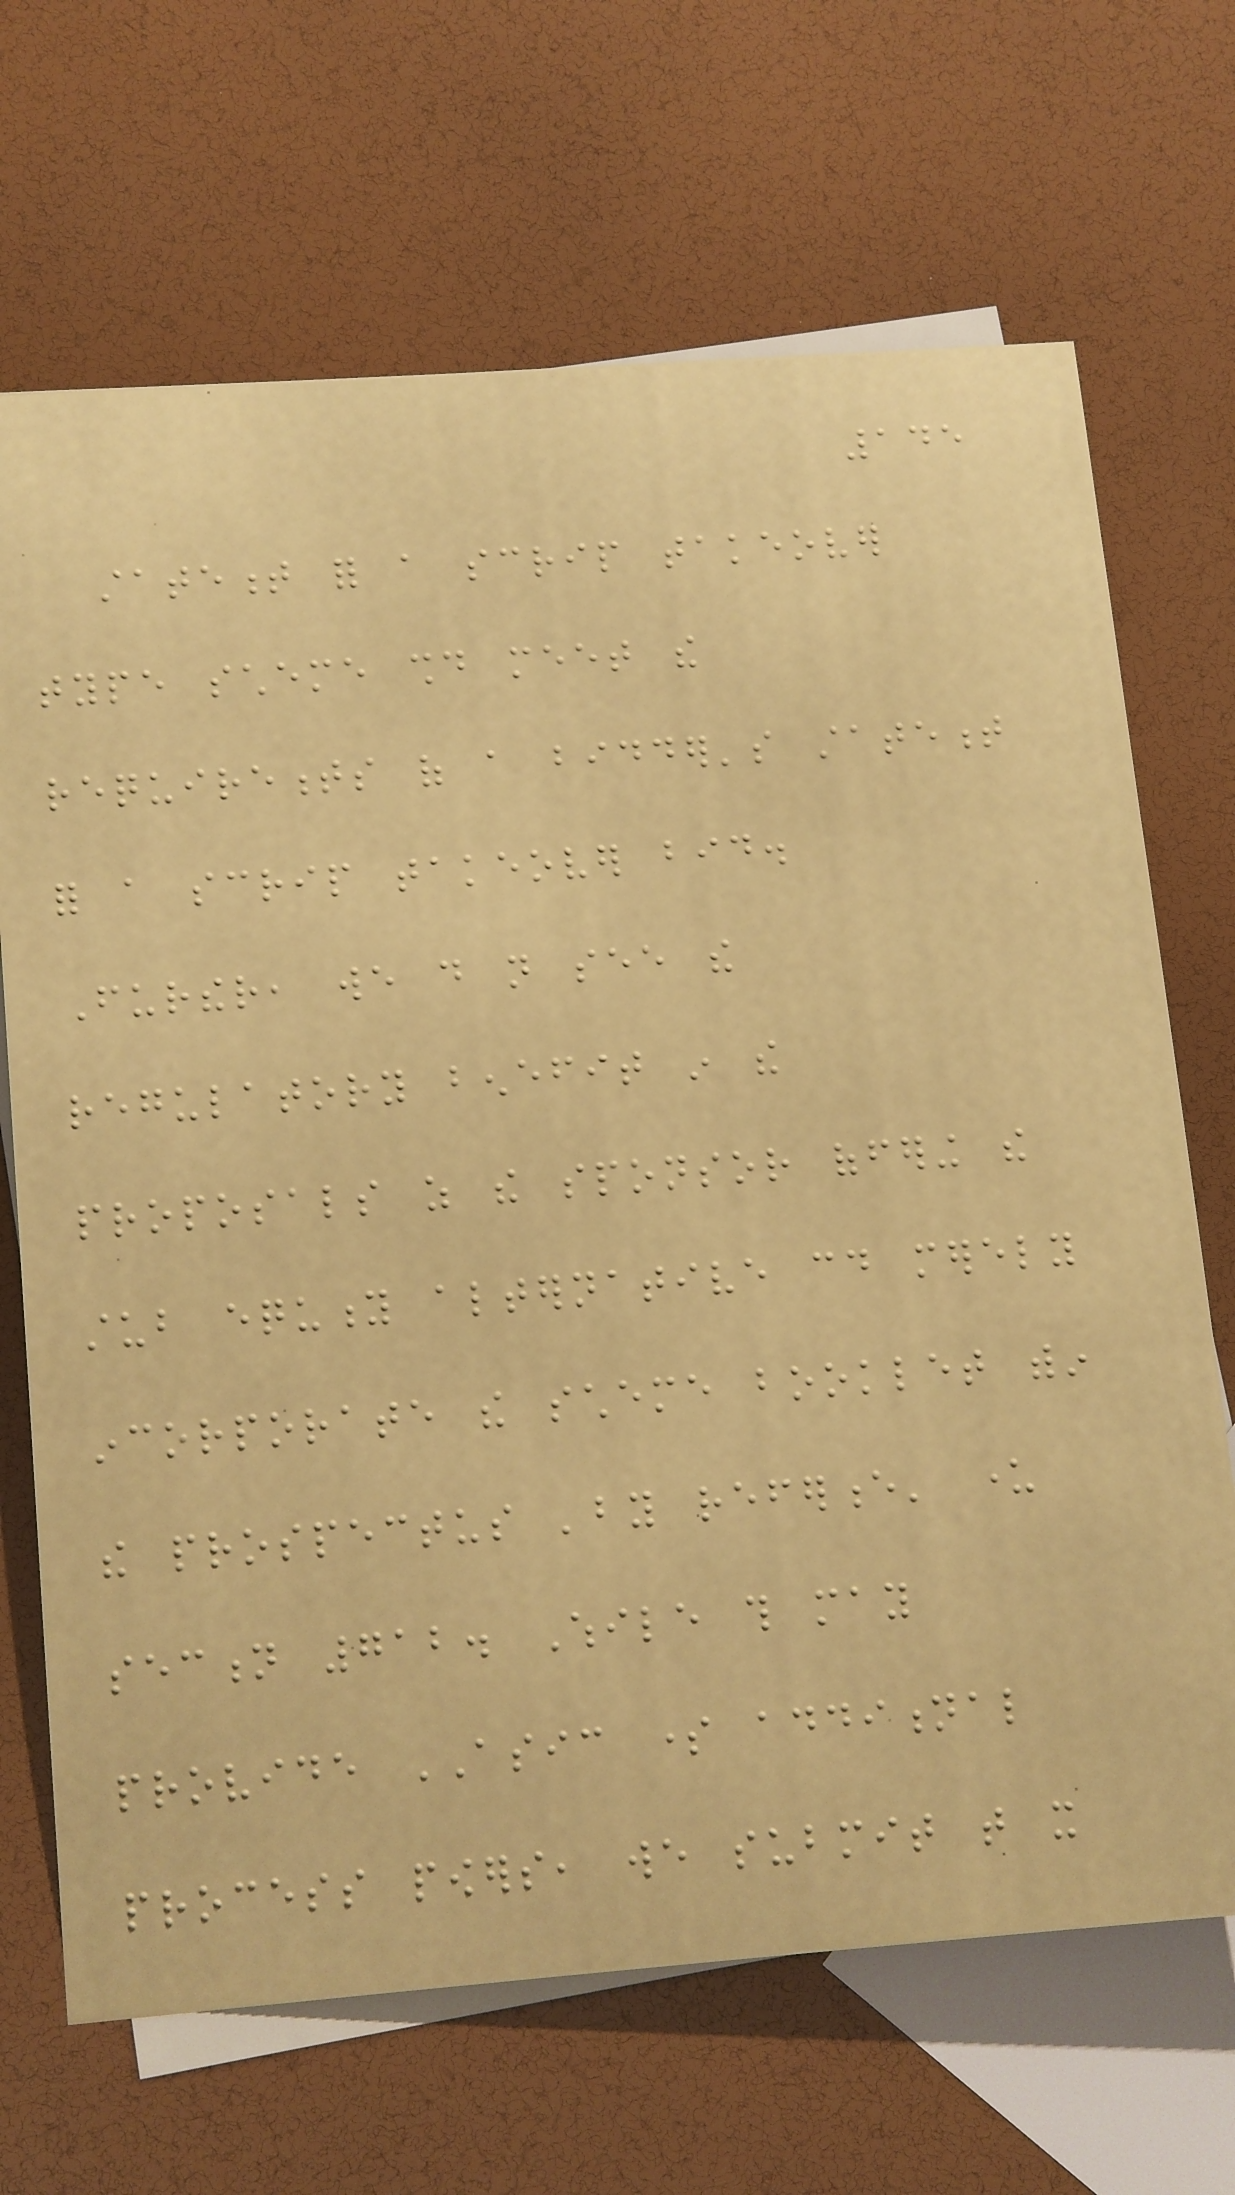145
statement for a scrip takeover
type scheme should meet the
requirements of a bidder's statement
for a scrip takeover bid.
Further, we do not see the
regulatory benefit in the
proposals as the sponsor offering the
stub equity alternative could merely
incorporate the scheme booklet within
the prospectus 'by reference' under
section 712. While this may
provide ASIC some additional
process powers, we submit that it
